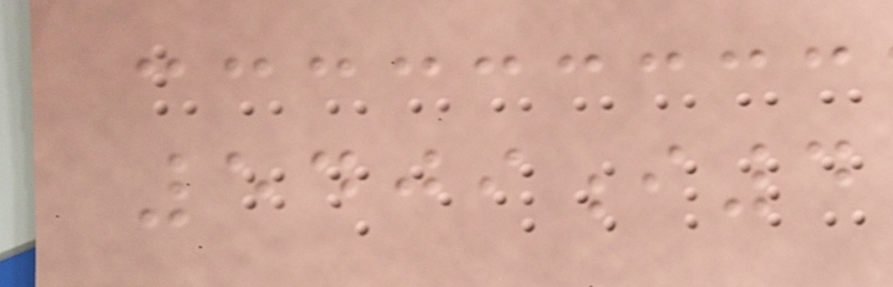5409i4
